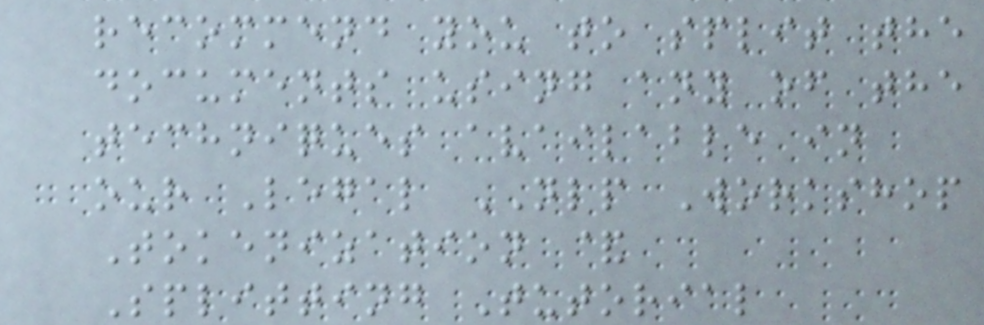recommend you to split the
documents using any of the
techniques available in
our Legal NLP Workshop
Tokenization &
Splitting Tutorial
